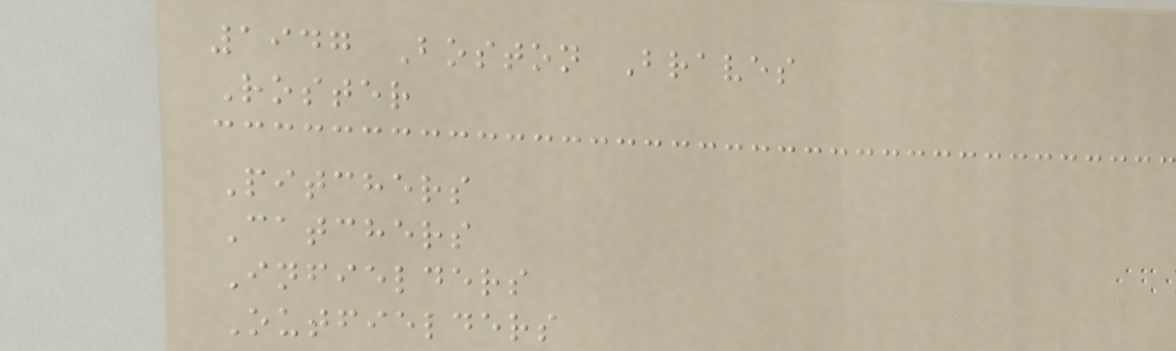1947 Boston Braves
Roster
Pitchers
Catchers
Infielders
Outfielders
